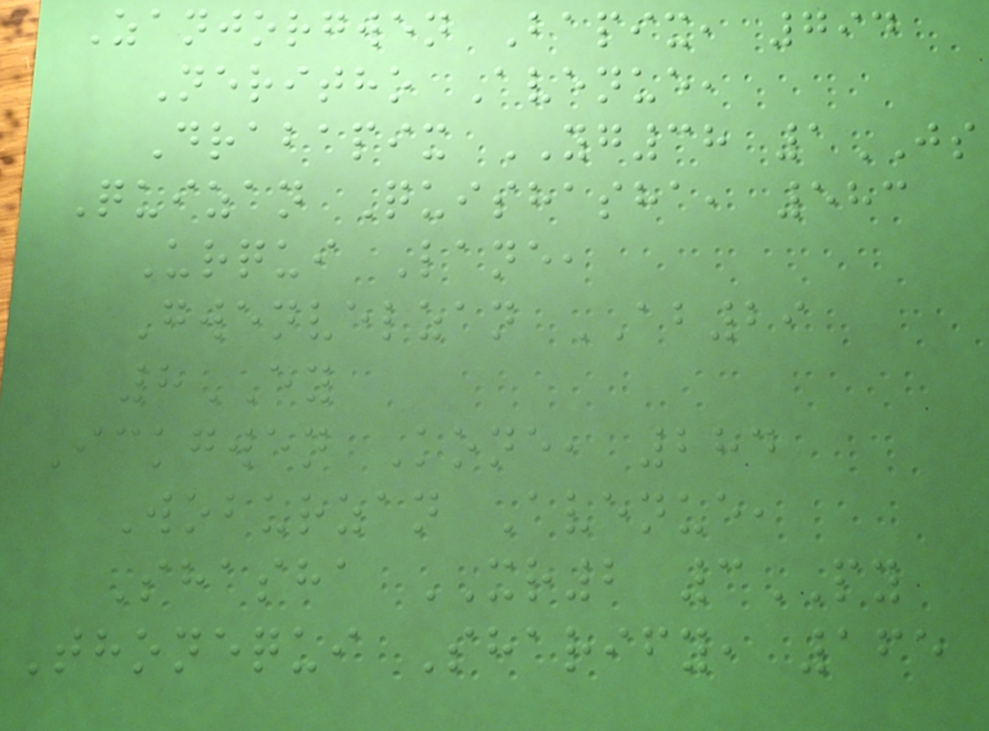Zanjorgwen Bapix, 794
Neritho Avenue,
Drabapix YG38 1JS
Quizan Quishasha, 583
Urqui Lane,
Gwenvelzan AB29
8EY
Ickgwen Kone, 284
Woburzan Avenue,
Shasha XR2 3PY
Thonequi Sharify, 165
